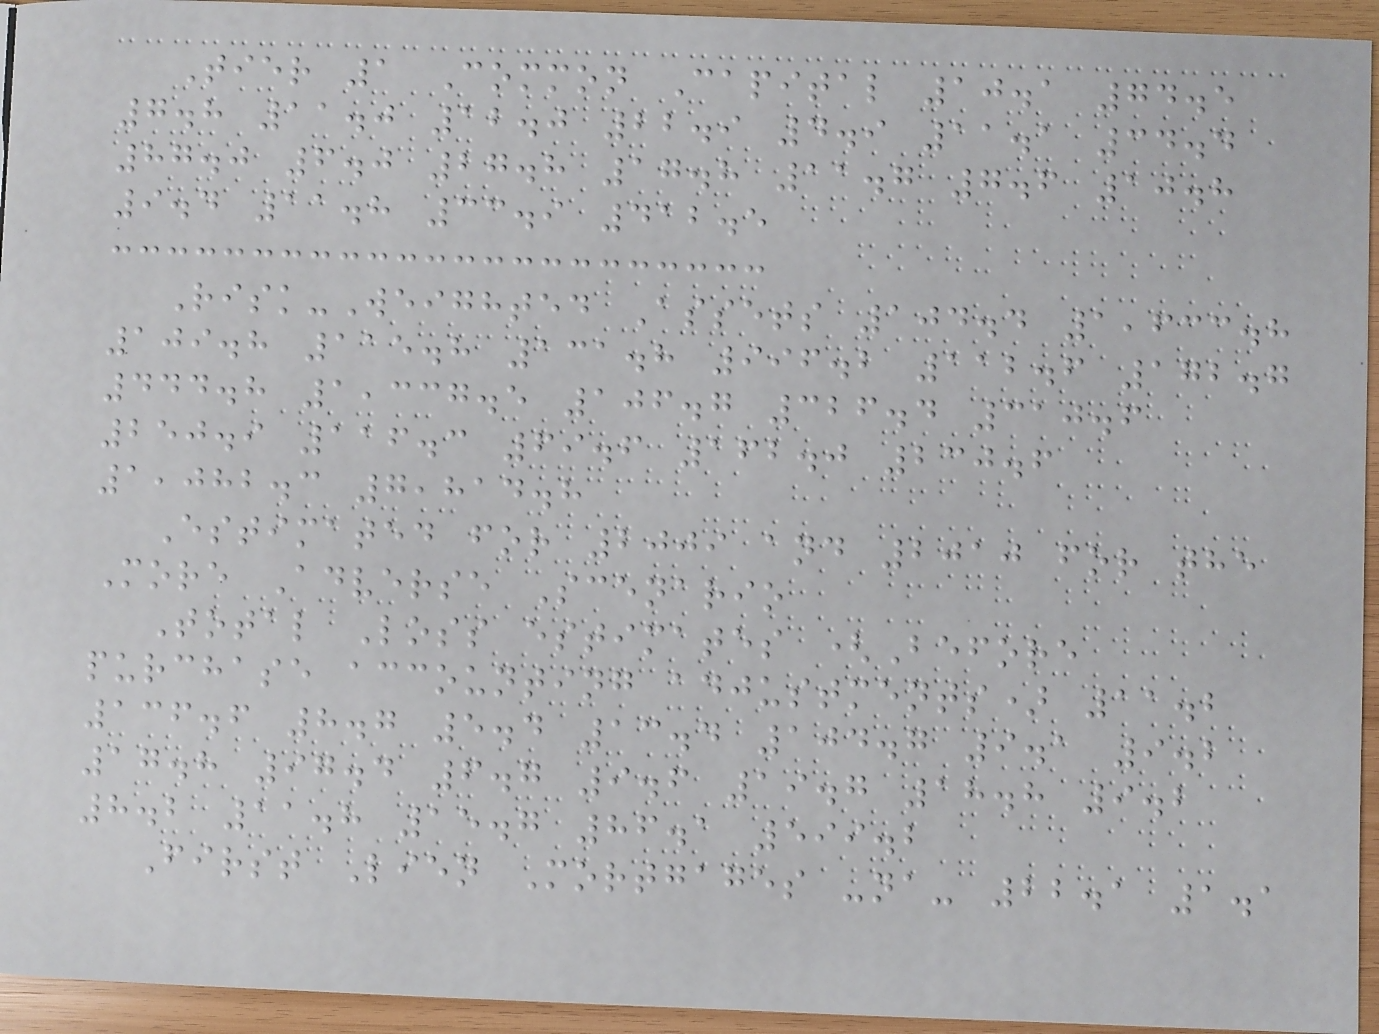Tier 1 Common Capital 10.1 74.5
7.8 11.0 12.0 22.9 4.9 11.1 34.4
87.0 6.0 27.8 17.8 11.7 7.6 10.8
9.4 11.8 33.9 412.5
Risk-Weighted Assets 104.4 1,633.8
109.8 115.8 131.8 996.2 112.6 172.7
444.8 1,337.5 106.7 326.4 310.6
250.9 116.3 69.6 162.0 230.6
1,082.3 7,814.8
Estimated for 2009 and 2010 for the
More Adverse Scenario
Total Loss estimates (Before
purchase accounting adjustments) 11.2
136.6 8.7 5.4 13.4 104.7 9.1 9.2
17.8 97.4 6.7 9.6 19.7 18.8 9.2
8.2 11.8 15.7 86.1 599.2
First Lien Mortgages -na- 22.1 1.1
